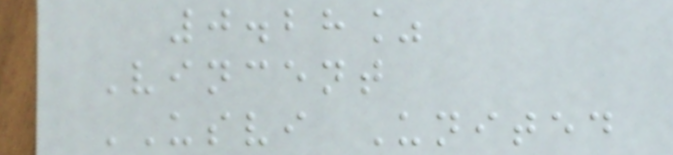0.28%
Vincent
USVI United
